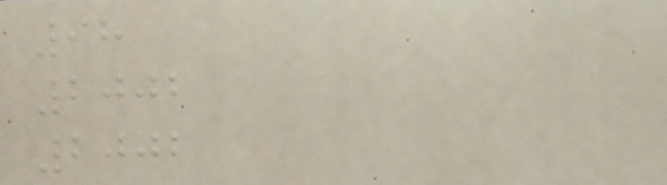98
2002
2002
